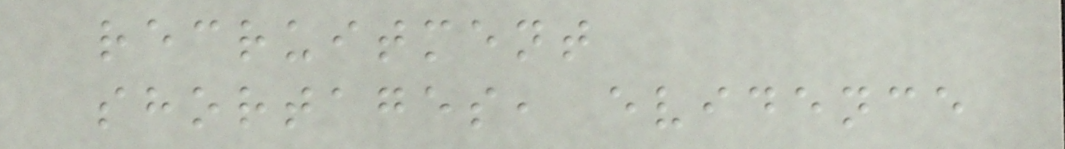recruitment
shortages, evidence
